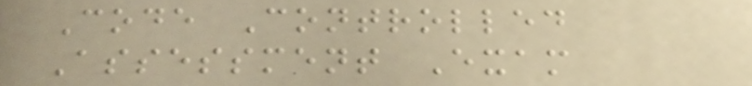Code Controlled
Assessment Exam
